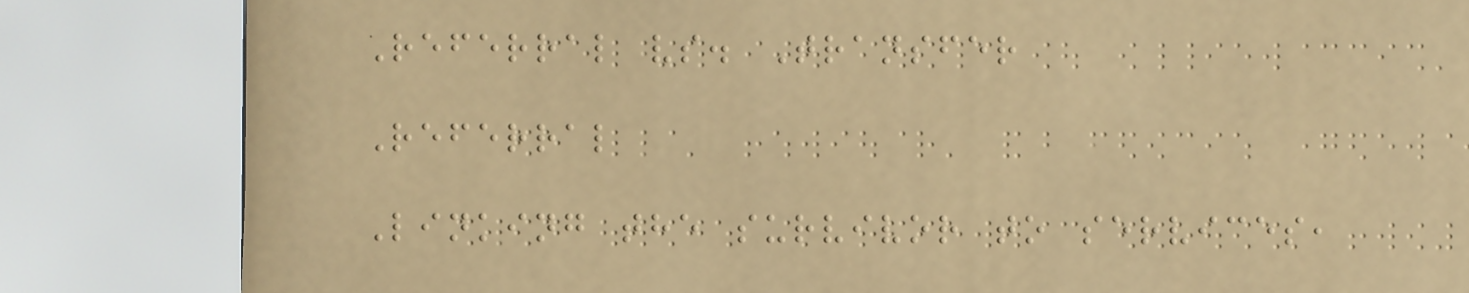Referral vs. Transfer
Referral
Linking the survivor to services,
